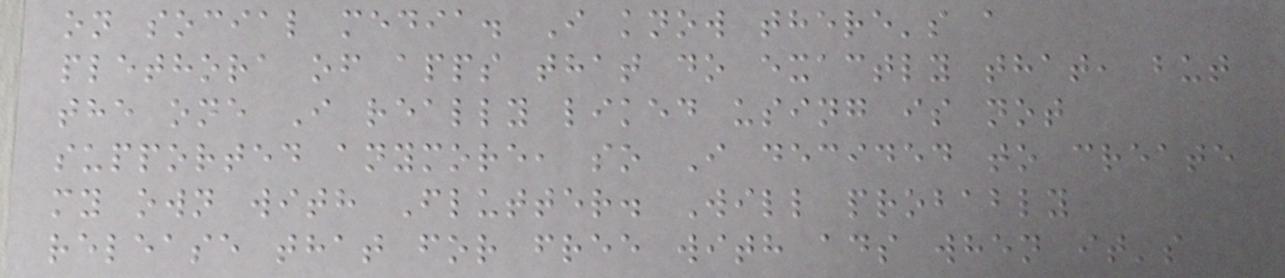on social media. I know there's a
plethora of apps that do exactly that, but
the one I really liked using is not
supported anymore, so I decided to create
my own with Flutter. Will probably
release that for free with ads when it's
